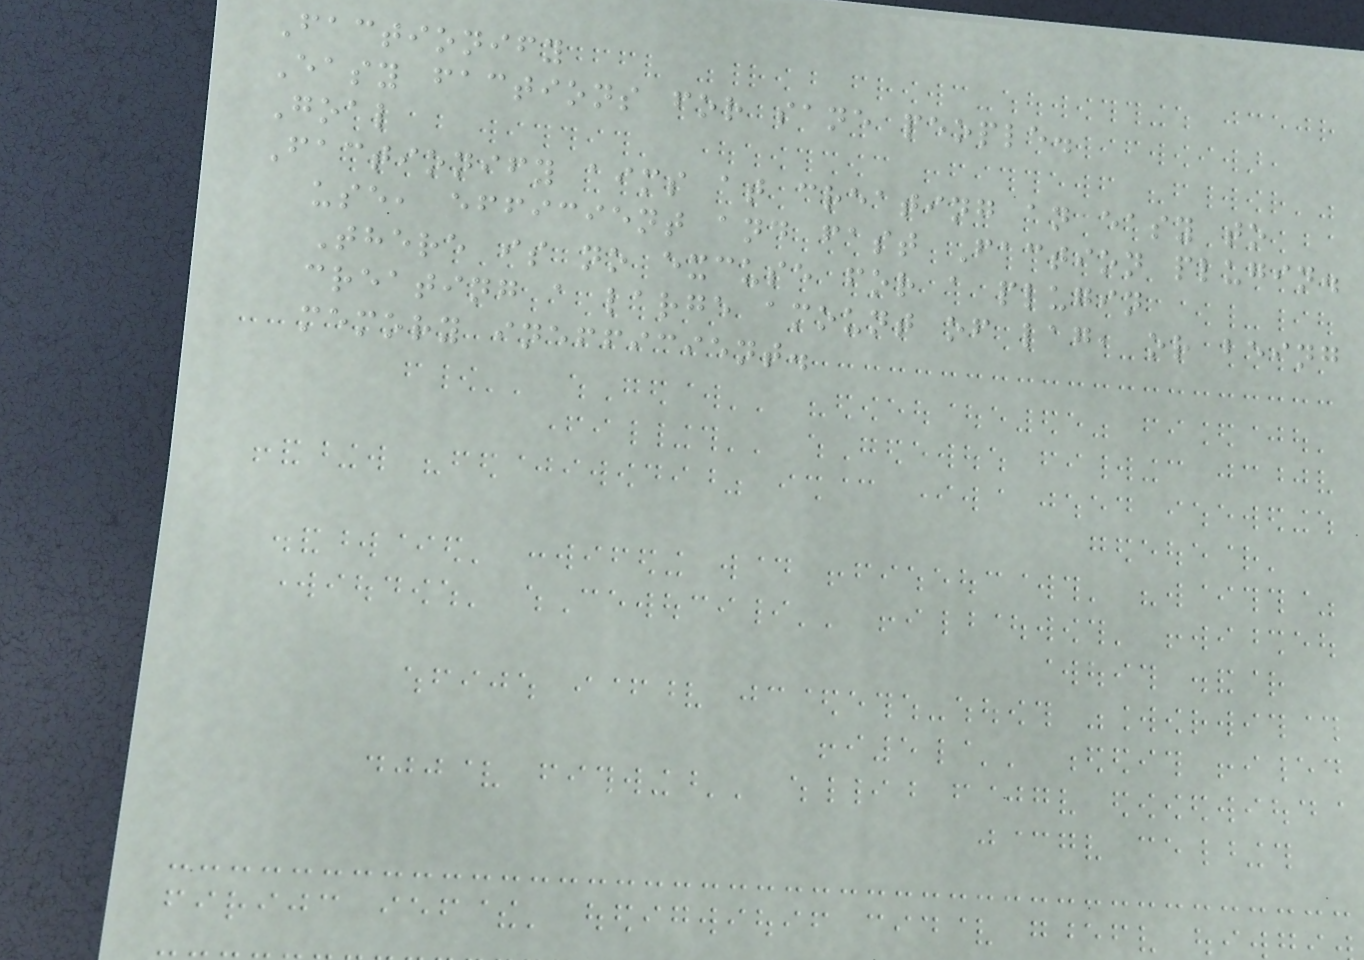Factionify
Easy factions for sane people.
Goal
Factionify aims at creating an easy to
use, efficient and fast Faction plugin.
There is no excuse for a plugin
creating a large amount of lag, or being
memory inefficient.
